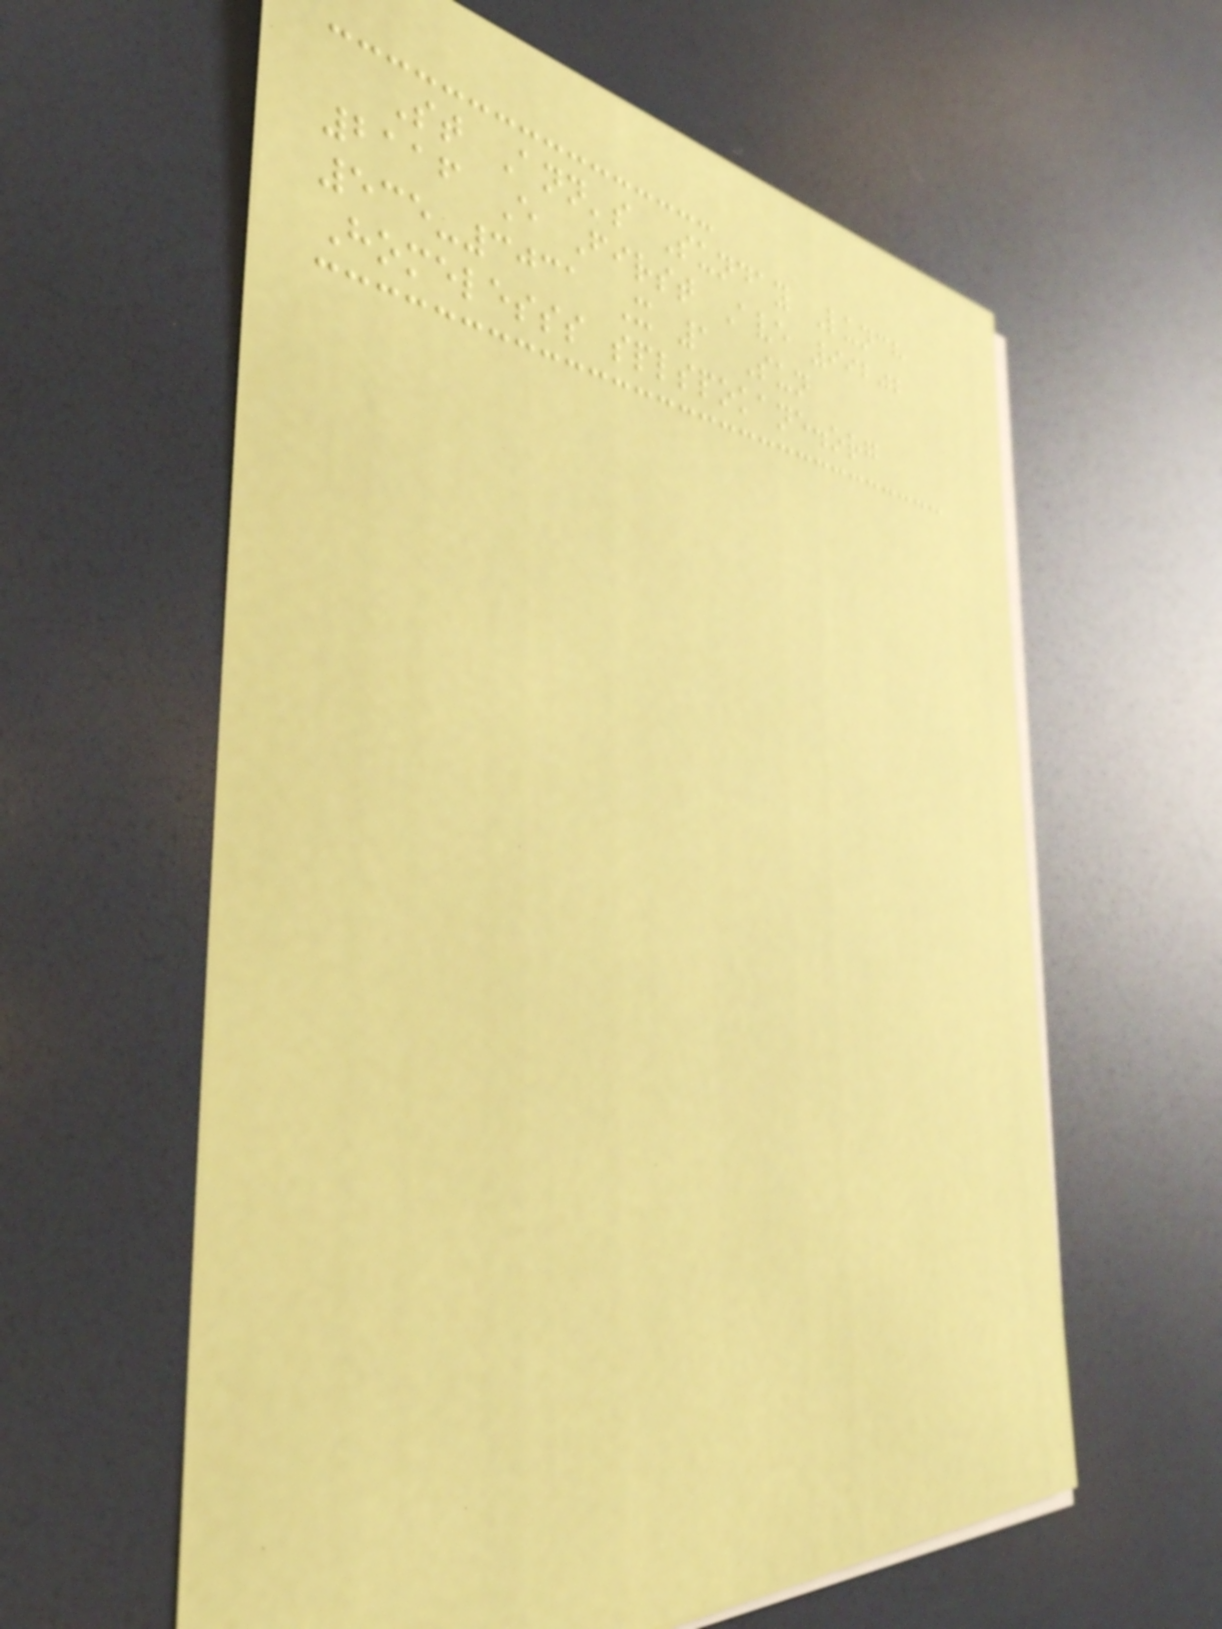St Ann's Sunday Lunch
2116 E First Ave 99202
535-3031 X 1 Sun
Homelesss splspokane.org
